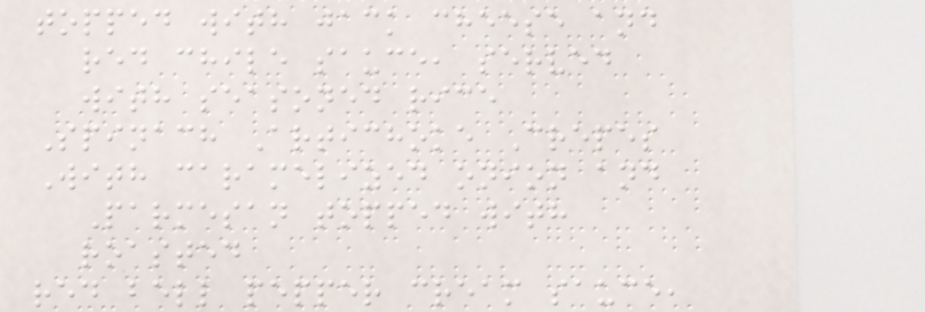topped with jack cheese and
red chile sauce, served
with seasoned rice
Spinach Artichoke Crepes
With caramelized onion and
Parmesan topped with
roasted
red bell pepper cream sauce,
